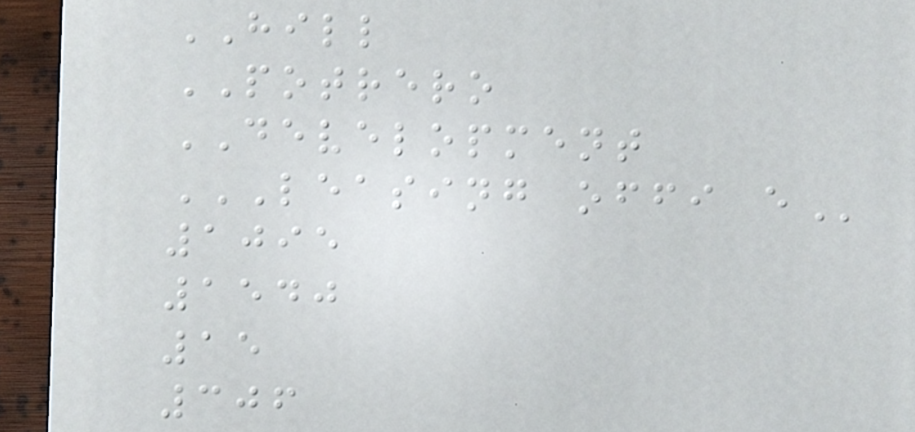HILL
POTRERO
DEVELOPMENT
LEASING OFFI E
1095
1540
15
306
